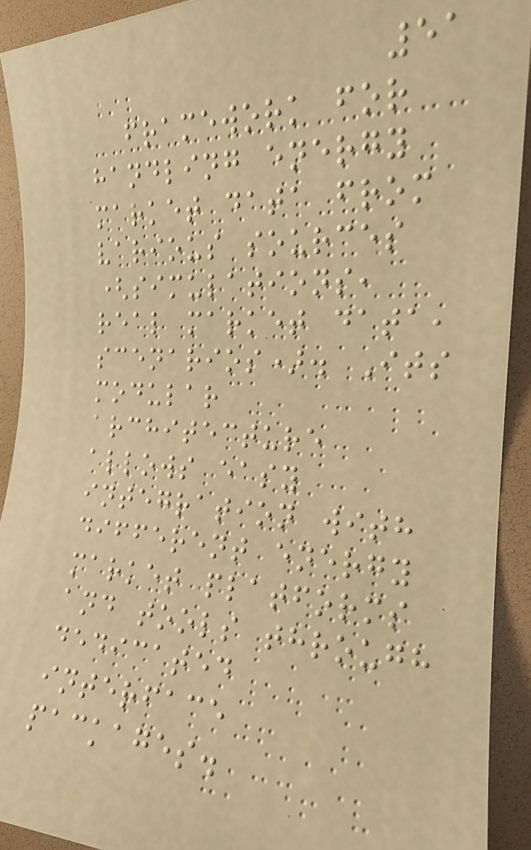51
framework for
handling energy
market data from
various sources
(simulations,
real market data,
scenarios). Its
modular
architecture
allows easy
integration with
different energy
market platforms
and tools through
dedicated
interface
packages.
